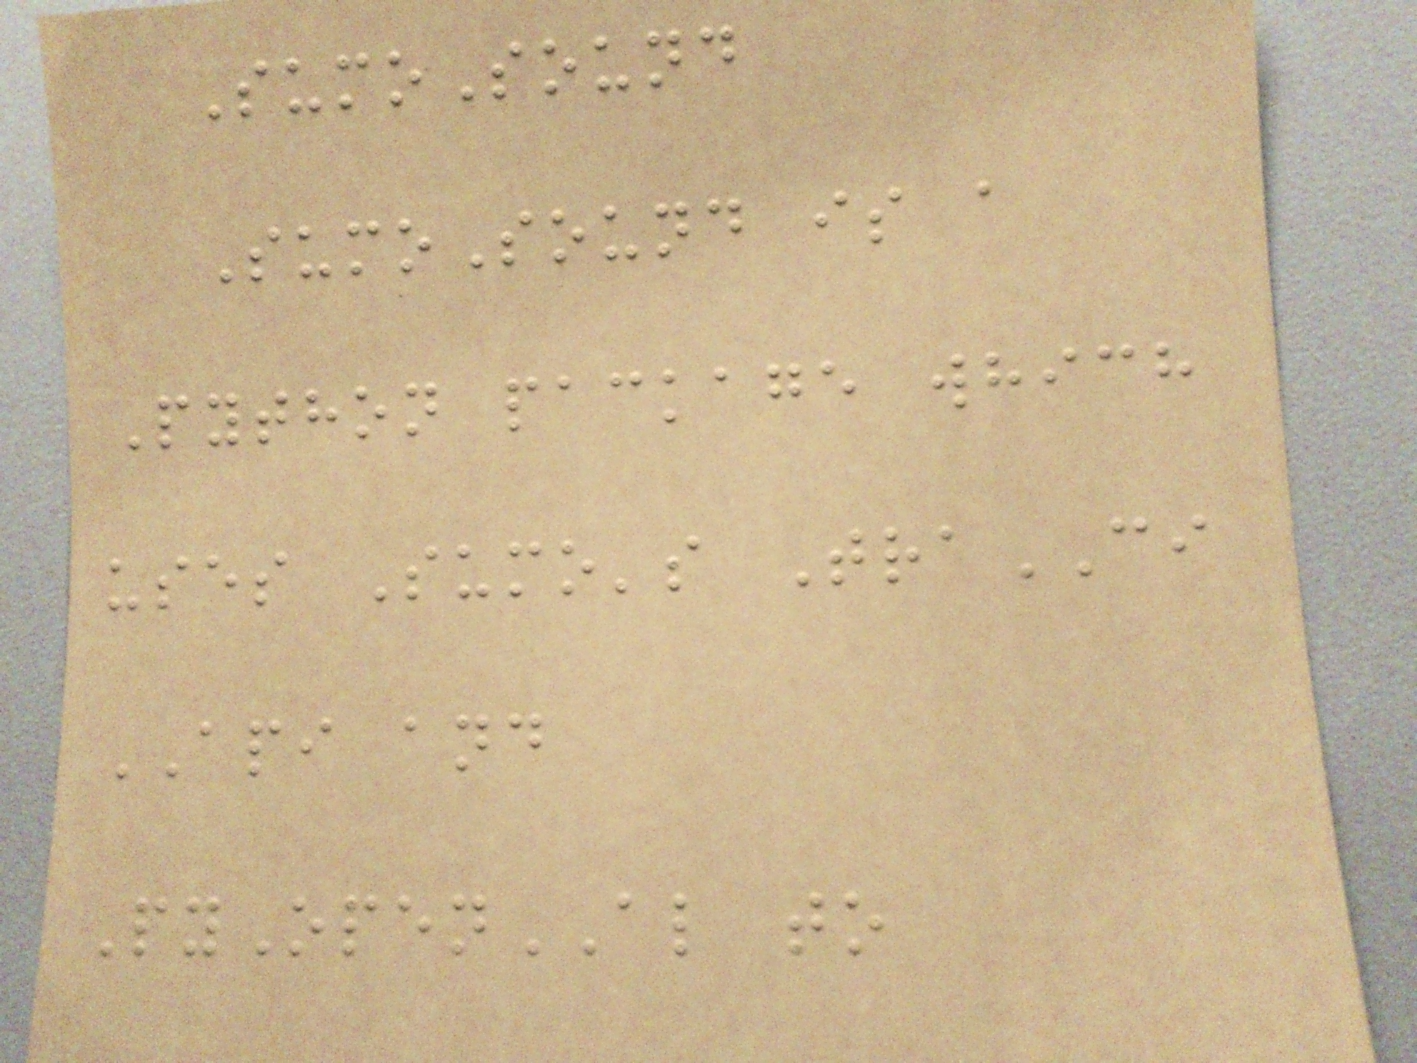SumoSound
SumoSound is a
Python package which
uses Sumo's TraCI
API and
PyOpenAL to
